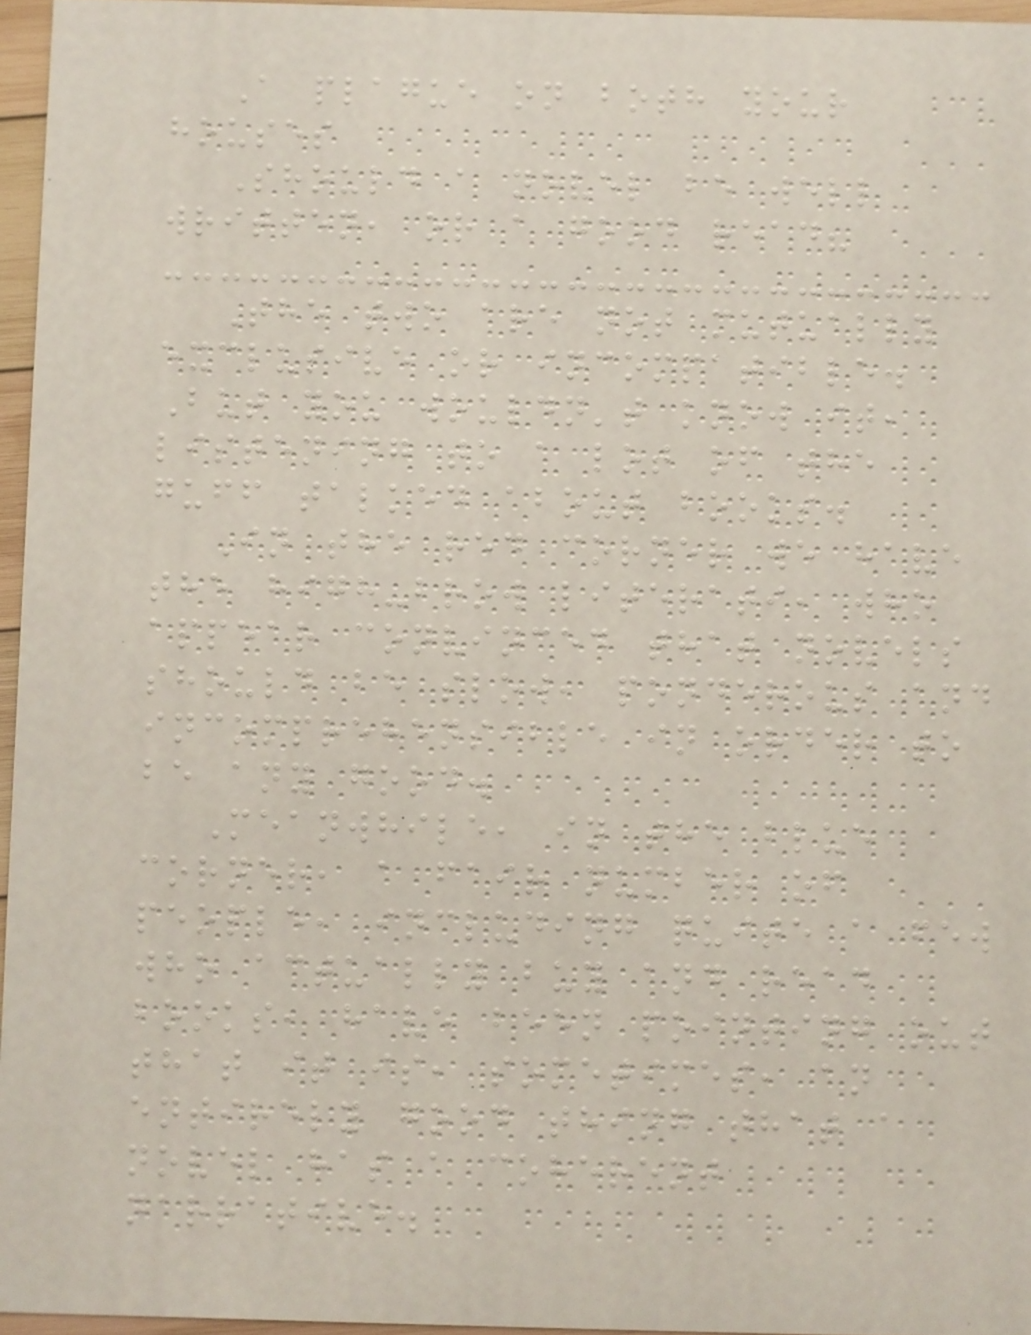A plague on both your
houses
Should a novel be well
written, or a good read?
The two are not mutually
exclusive or incompatible.
But you wouldn't know it,
listening to a lot of the
guff talked about books.
In the red corner we have
the high-brow literati, who
appear convinced that novels
should be slow, ponderous and
incomprehensible in order to
be any good.
Meanwhile, in the blue
corner, a fair number of
people, including quite a few
who actually buy and read
books, have been pointing out
that it is, sometimes, an
entirely good thing that a
novel has a coherent
narrative.
